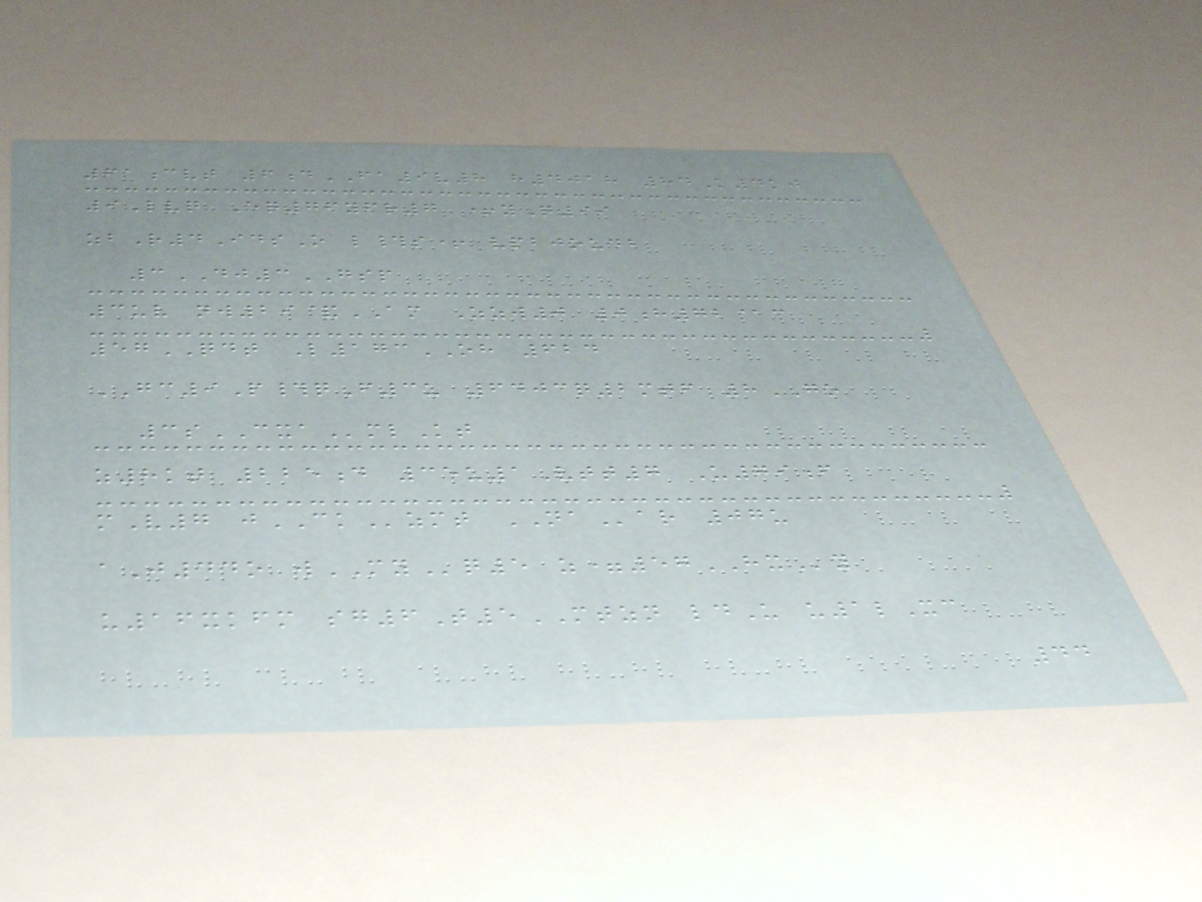61cvt 6dFA9v8 h4018 84K4kj
9Lvq Eq76yfr7 +yQ99
zbR4IdsO l#s+ vpbjoudb
3DJ3GSP
3uv nw29&AM Zzw0 0h72@c
57QDT L173OH 624
GC9P#qF3u 6403q2mtf 8GO
3sCXAmlKt
z8kt 225d 35u1Vtt7 U79f
mV7 jCKzmt NAar 07u
aJ44o wMYq5 z=57HXy
u16xkfm sg6T5MTZN ldU u1lXc
44
